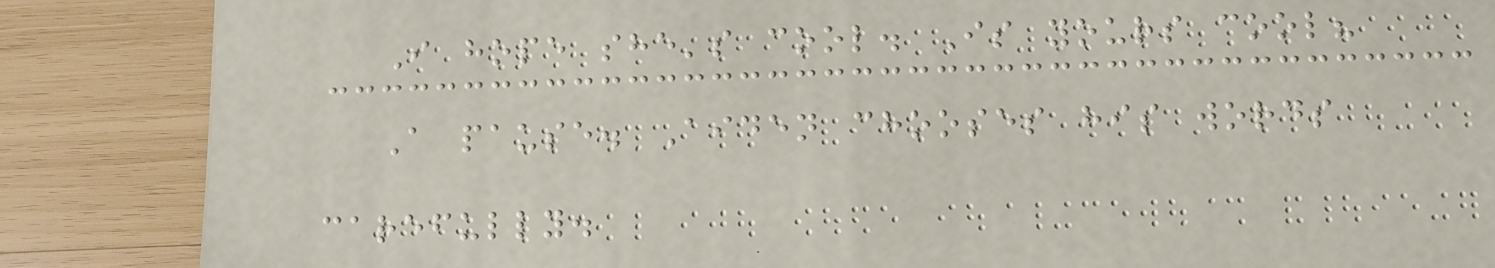I hope she's cool. Is yours cool?
A pause. Aiden chooses his words
carefully.
